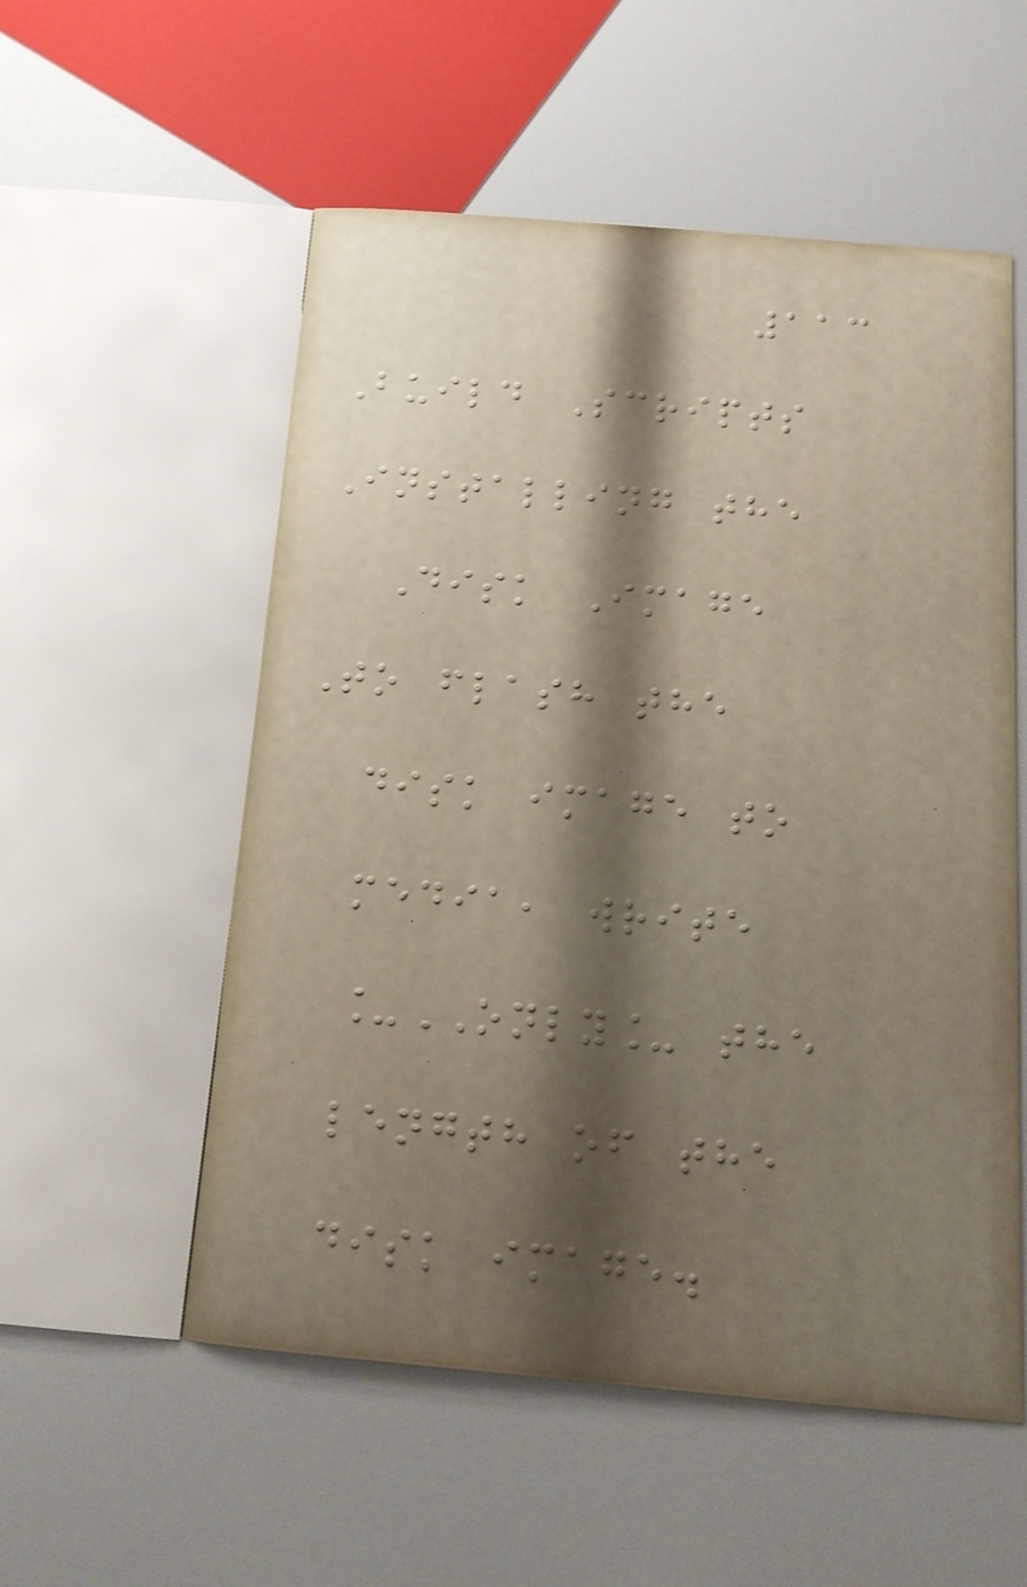113
Build Scripts
Installing the
Disk Image
To flash the
disk image to
media, write
_ONLY_ the
length of the
disk image.
